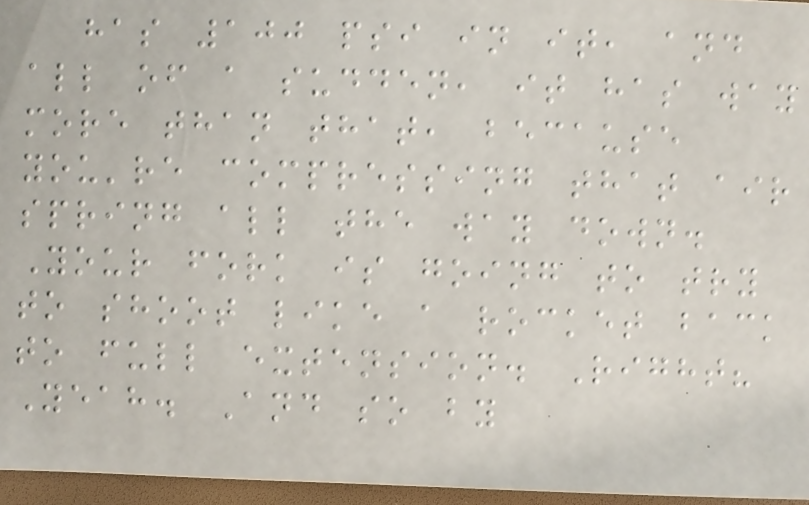has 100 psi in it, and
all of a sudden, it has way
more than that, because
you're compressing that air
spring all the way down.
Your fork is going to try
to shoot like a rocket back
to full extension. Right?
Yeah. And so by
